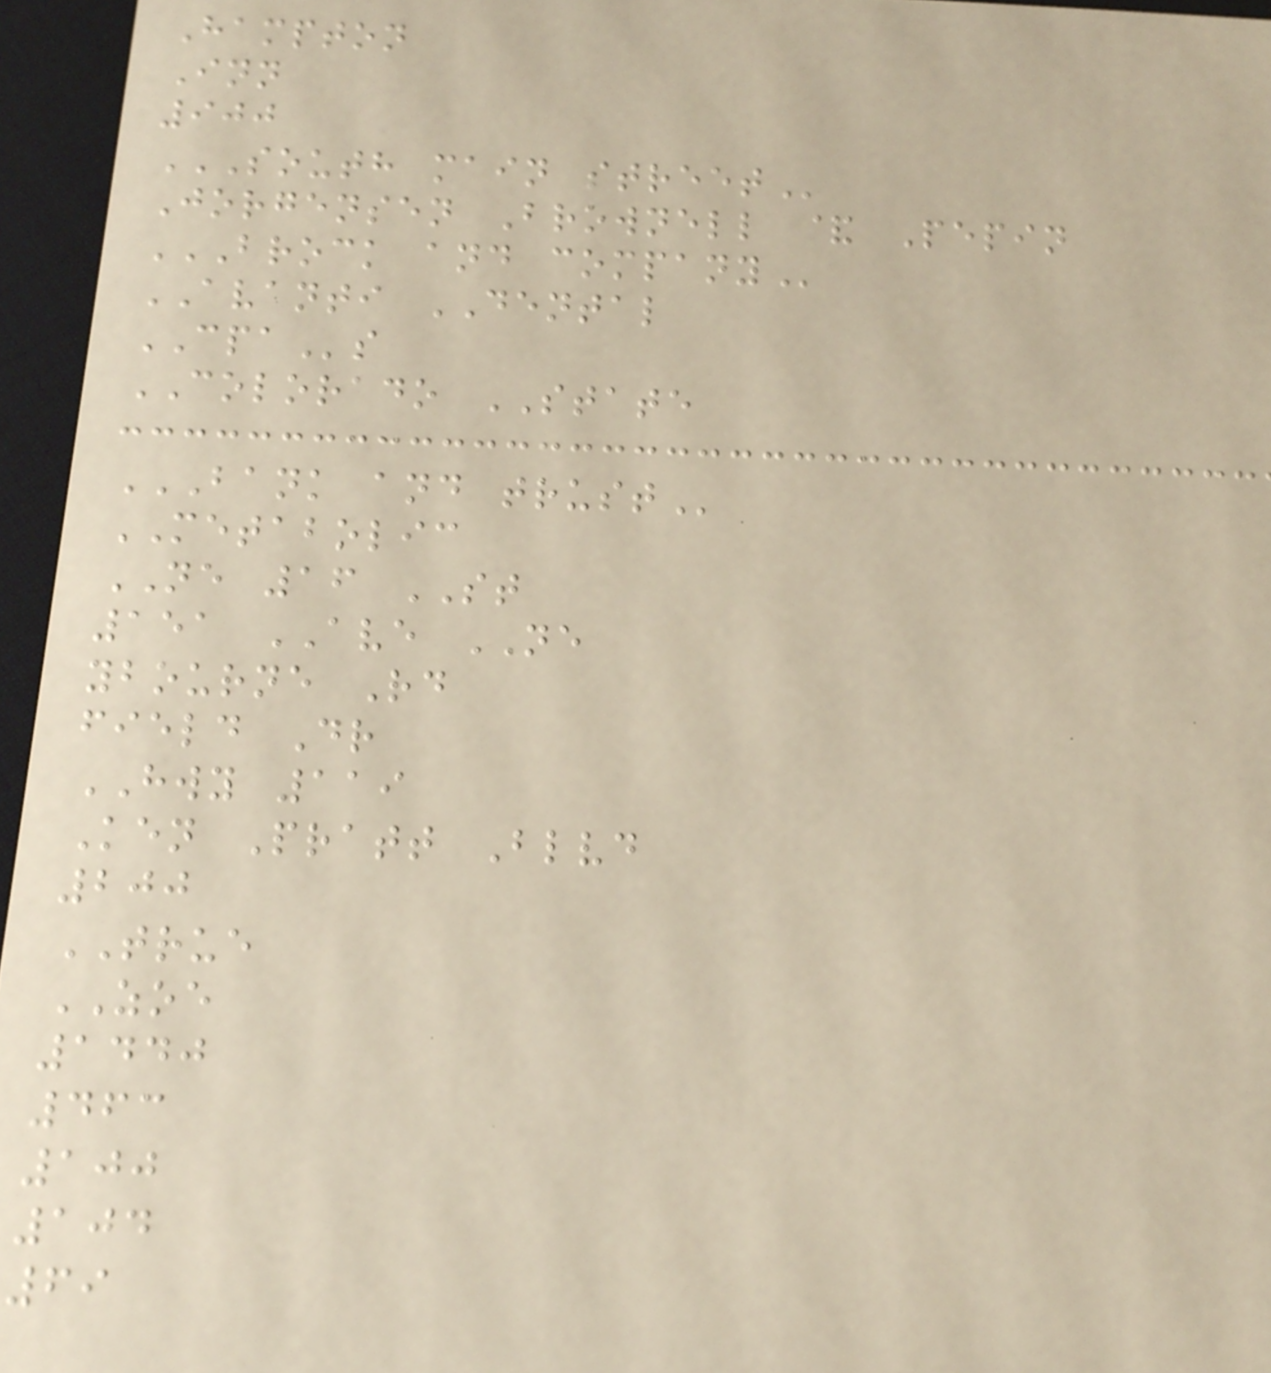Hampton
Inn
900
SOUTH MAIN STREET
Jorgensen Brownell & Pepin
BROCK AND COMPANY
AVANTI DENTAL
CPAs
COLORADO STATE
BANK AND TRUST
METABOLIC
NE 16 ST
151 AVE NE
ybourne Rd
field Dr
HWY 119
Ken Pratt Blvd
200
TRUE
ZOE
1440
463
100
104
69
